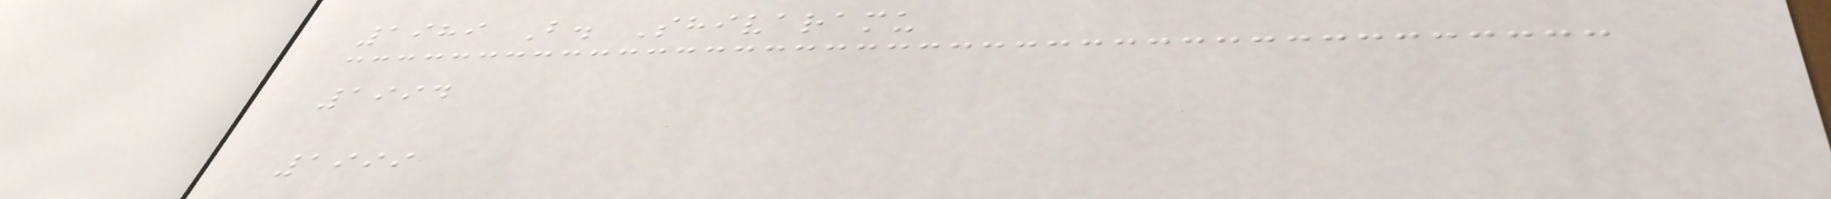1989 B. Shivaramu
1994
1999
